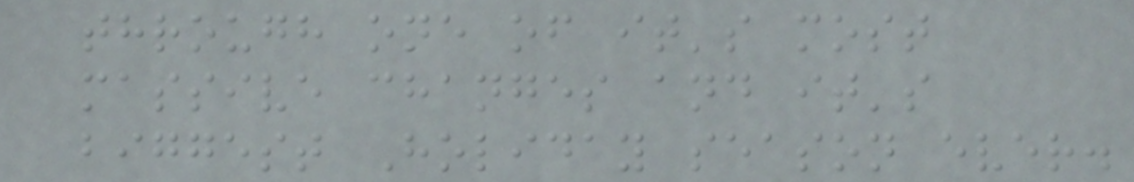through one of it's most
massive changes and it's
biggest Holiday season ever.
